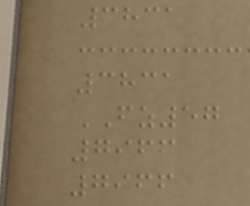3831
3831
FZ57
7966
7966
